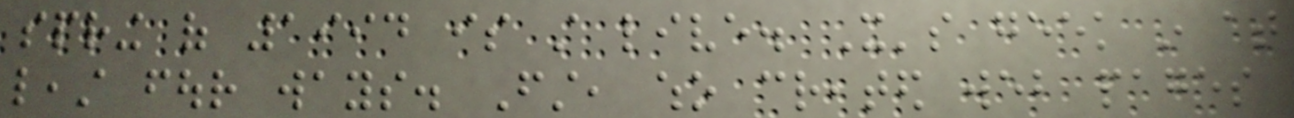spring of 1994 is still live. It's geek in at
least four ways. First, who created web pages
